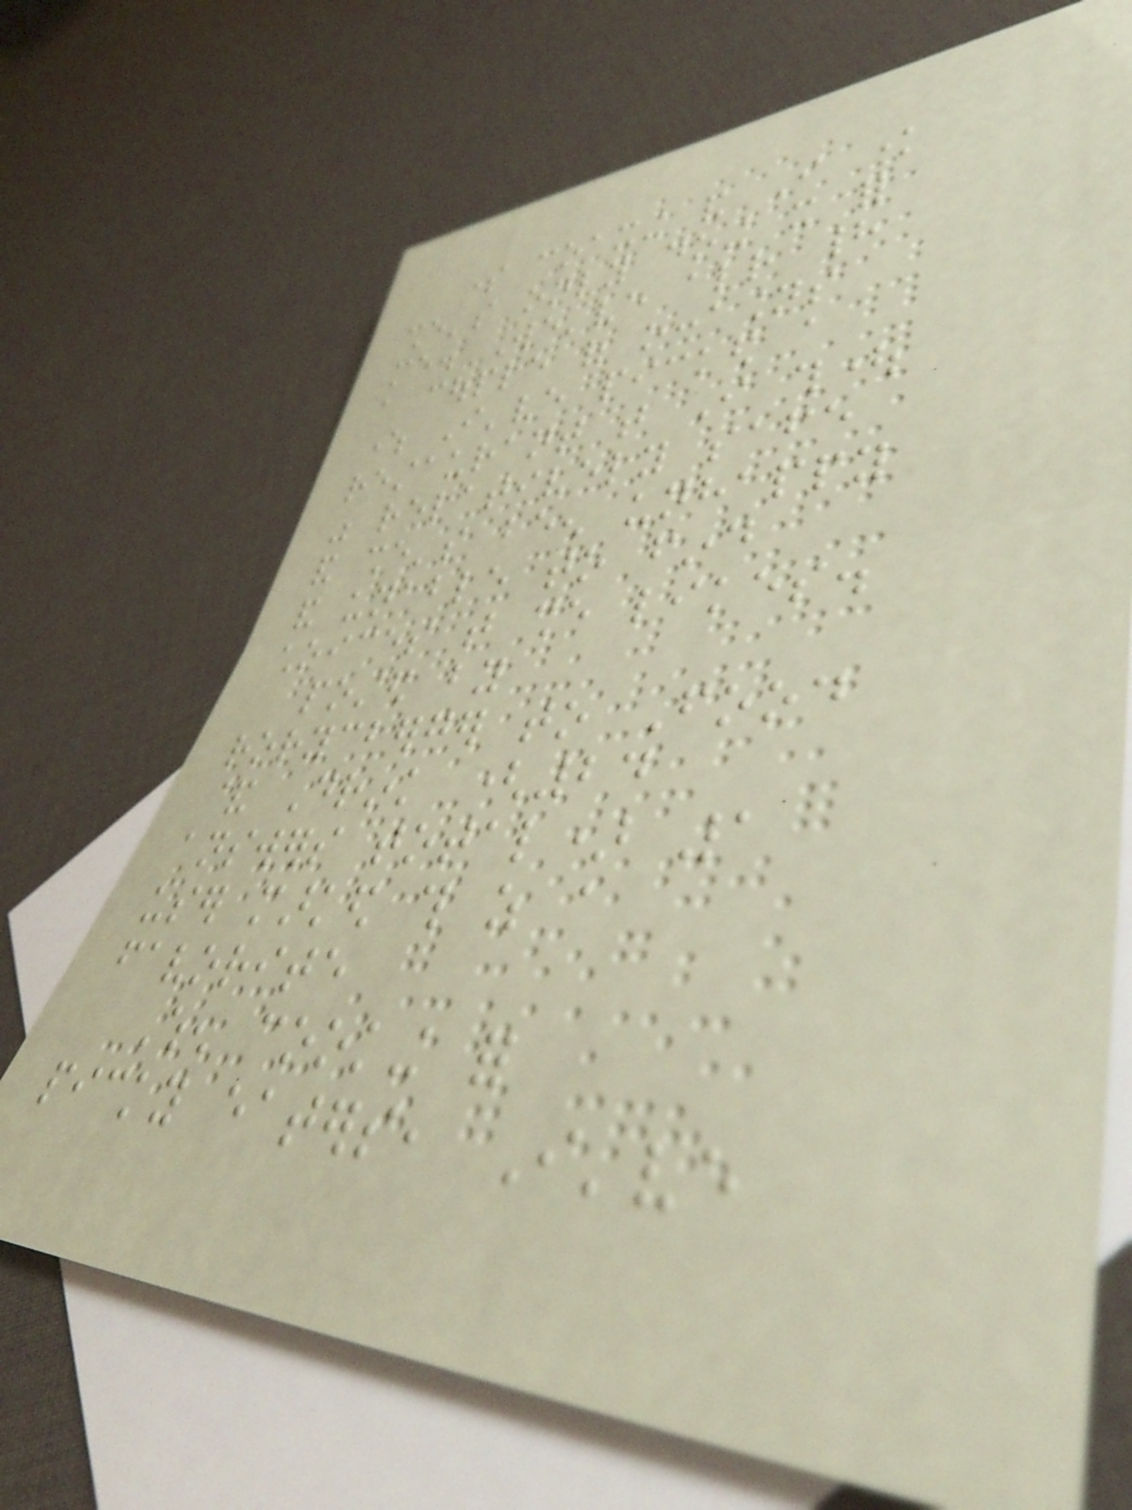some coaxing and I know
she's only doing it for
me. We've already had
a couple of occasions
where I've picked a
restaurant that I thought
was relatively safe
and she's been unhappy
and unable to find
choices that she likes.
posted by
rorycberger to Food
& Drink (24
answers total) 1
user marked this as a
favorite
When cooking for
picky eaters, I've
